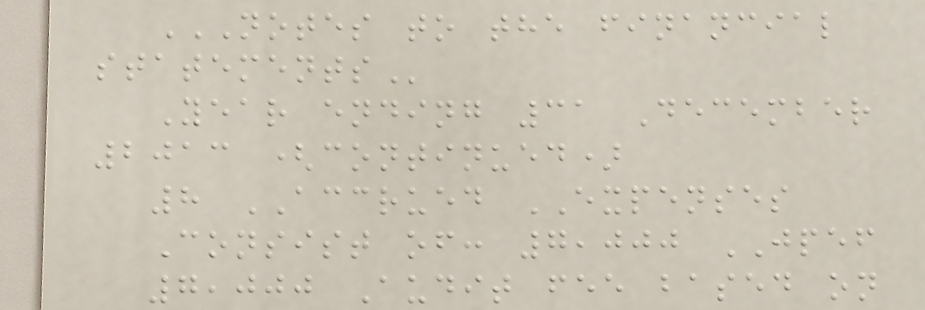NOTES TO THE FINANCIAL
STATEMENTS
Year ending 31 December
2013 (continued)
8 ACCRUED EXPENSES
Consist of: 7,000 JPEF
7,000 Audit fee based on
